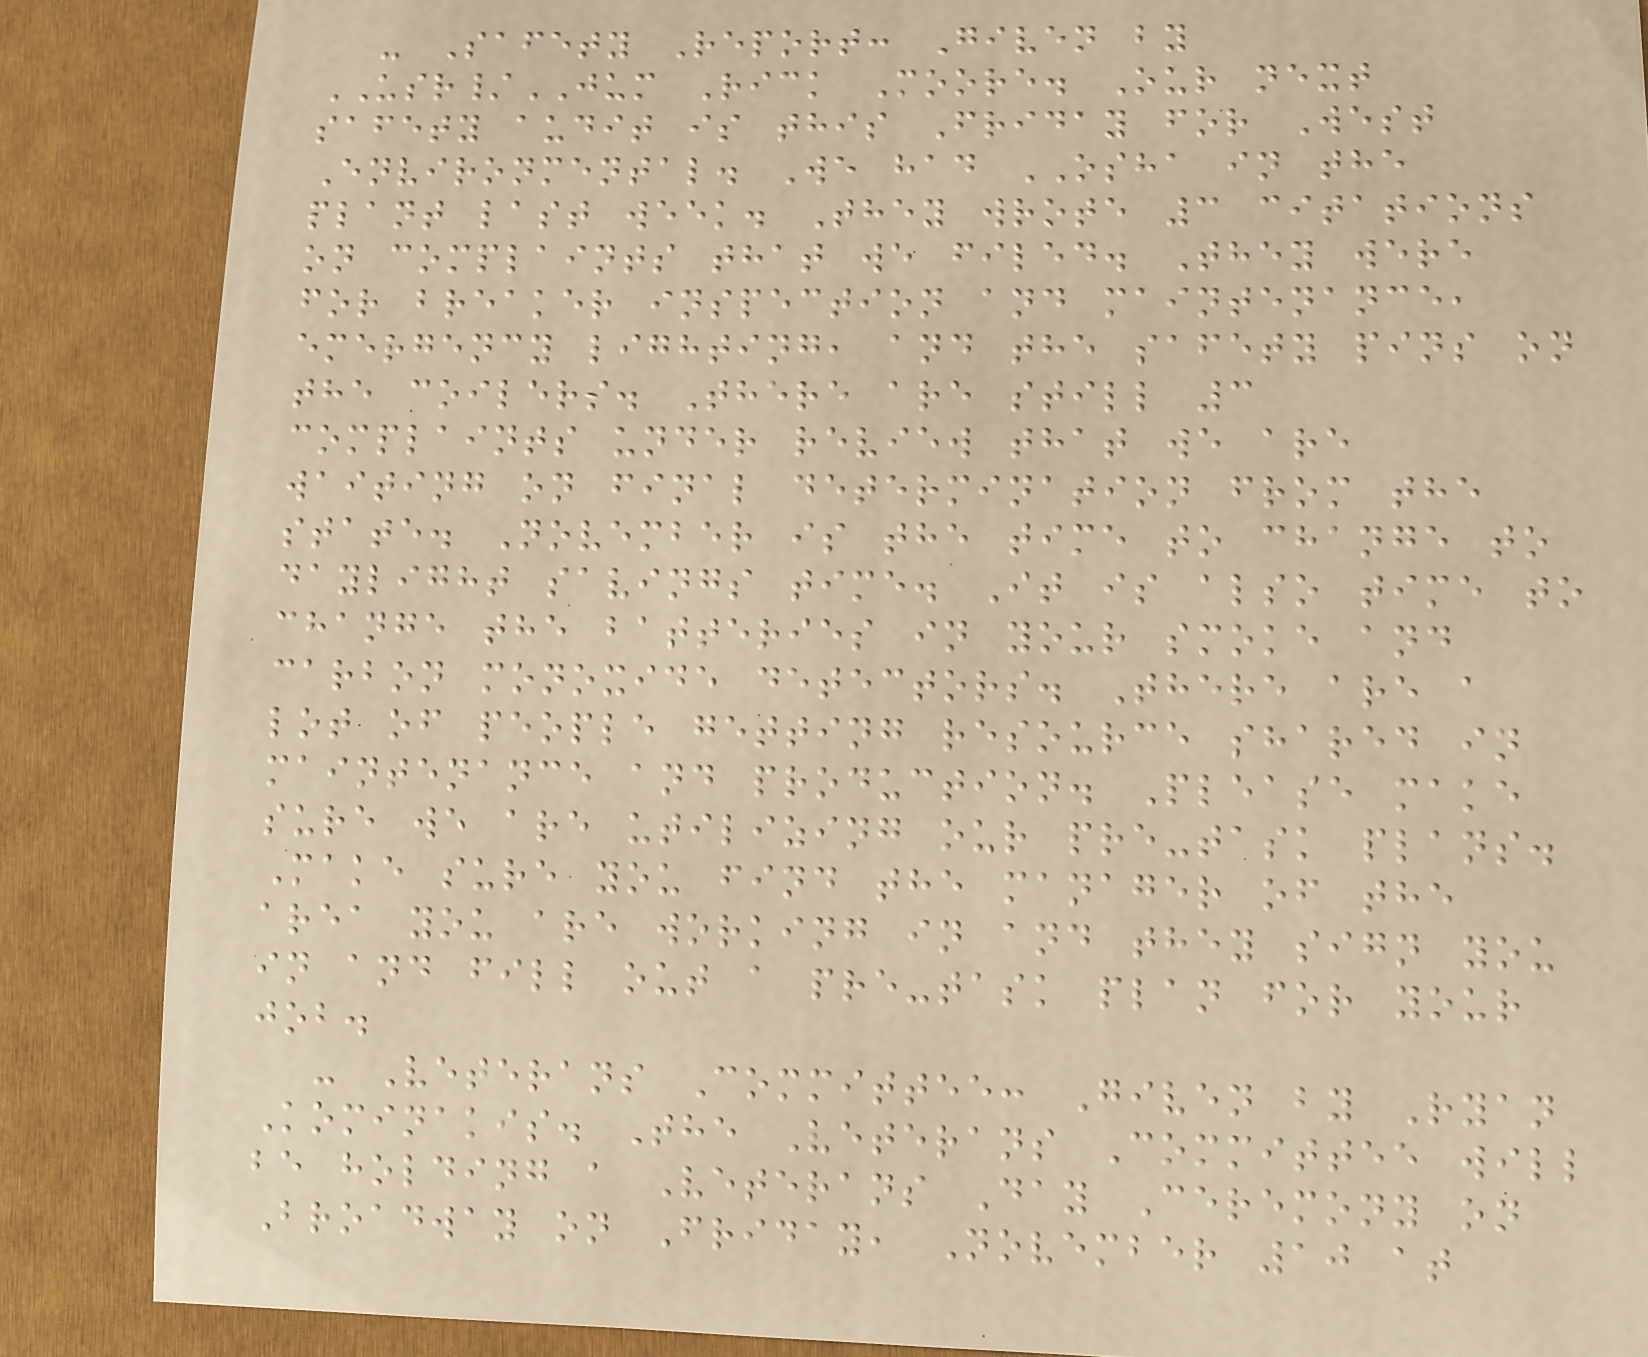- Safety Report: Given by
USR/JUM Rick Moore. Our next
safety audit is this Friday for West
Environmental. We had OSHA in the
plant last week. They wrote 3 citations
on complaints that we filed. They were
for breaker inspection and maintenance,
emergency lighting, and the safety pins on
the coilers. There are still 3
complaints under review that we are
waiting on final determination from the
state. November is the time to change to
daylight savings time. It is also time to
change the batteries in your smoke and
carbon monoxide detectors. There are a
lot of people getting resource shared in
maintenance and production. Please make
sure we are utilizing our pre-task plans.
Make sure you find the manager of the
area you are working in and they sign you
in and fill out a pre-task plan for your
job.
- Veterans Committee: Given by Ryan
Kominakis. The Veterans Committee will
be holding a Veterans Day Ceremony on
Broadway on Friday, November 10 at
